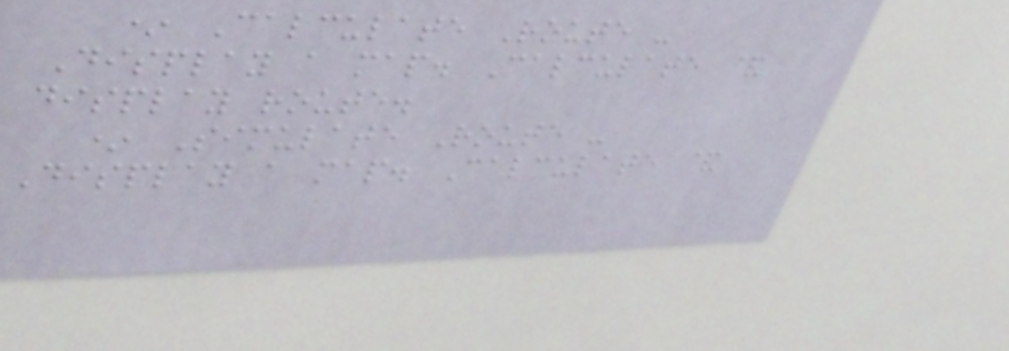* Calculate Route -
Display a map. Calculate &
display route.
* Simulate Route -
Display a map. Calculate &
